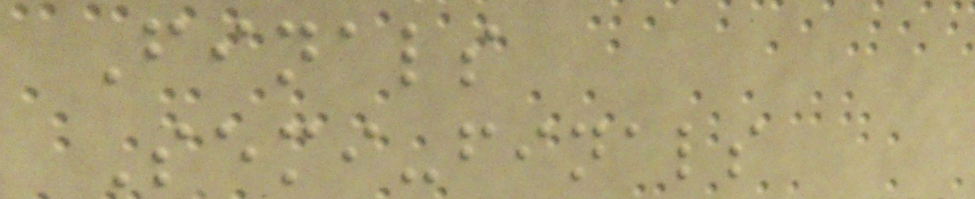Finals
Semi-finals
